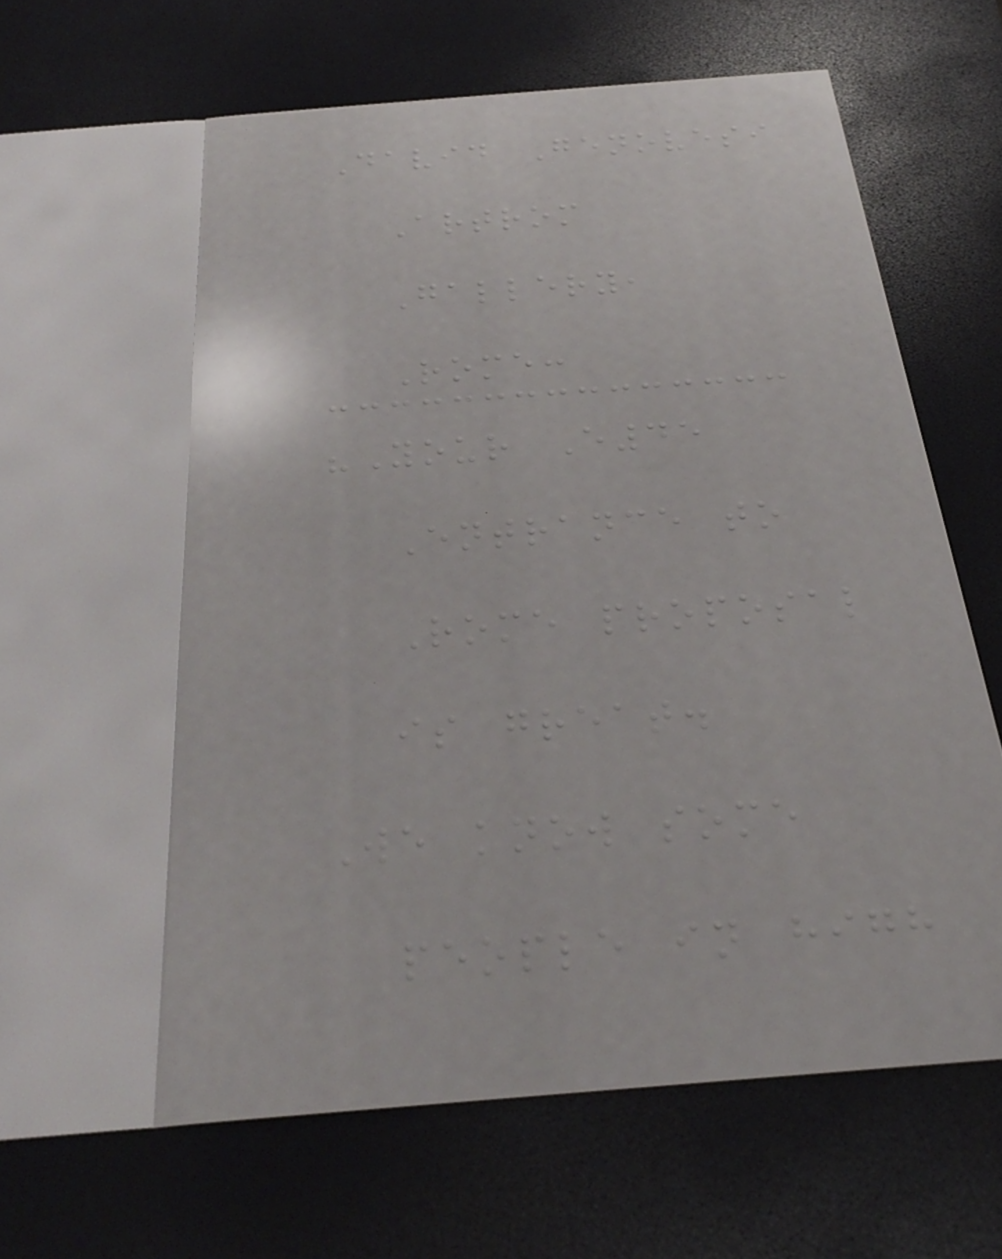David Genovesi
Artrom
Gallery,
Rome:
"Your E45
Entrance to
Rome proposal
is great.
We know some
people in high
